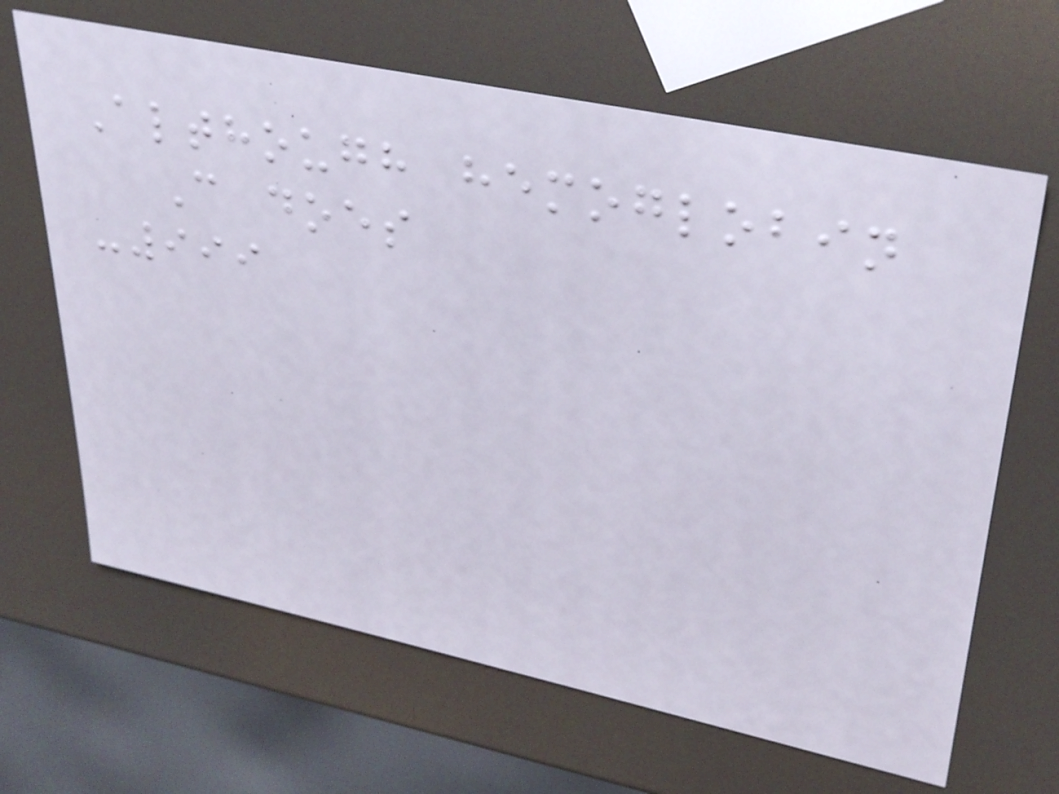Although hemoglobin
C does
-999
